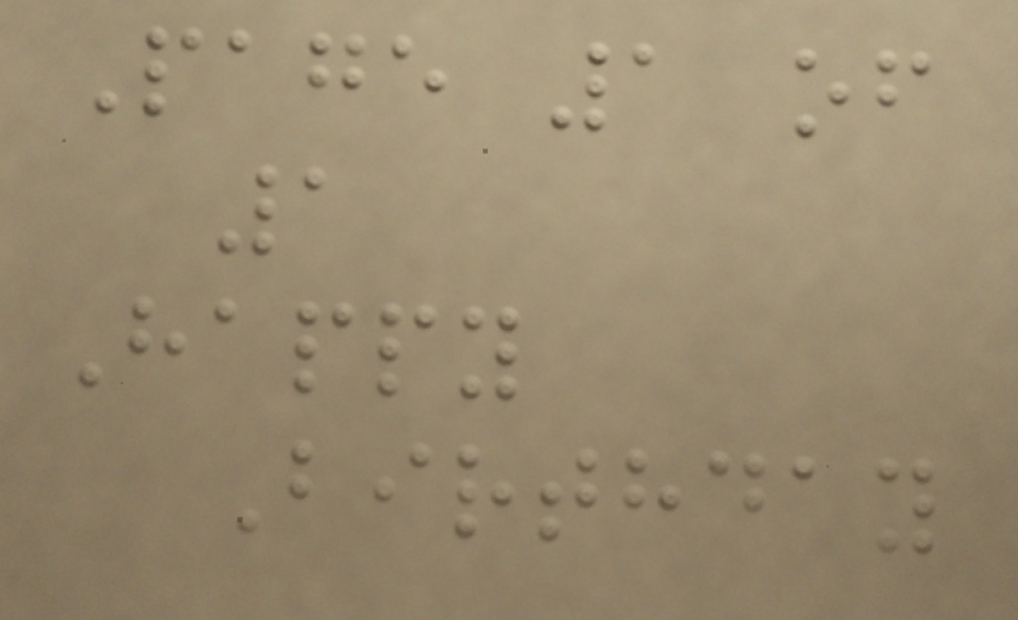Page 1 of
1
Happy
Birthday
